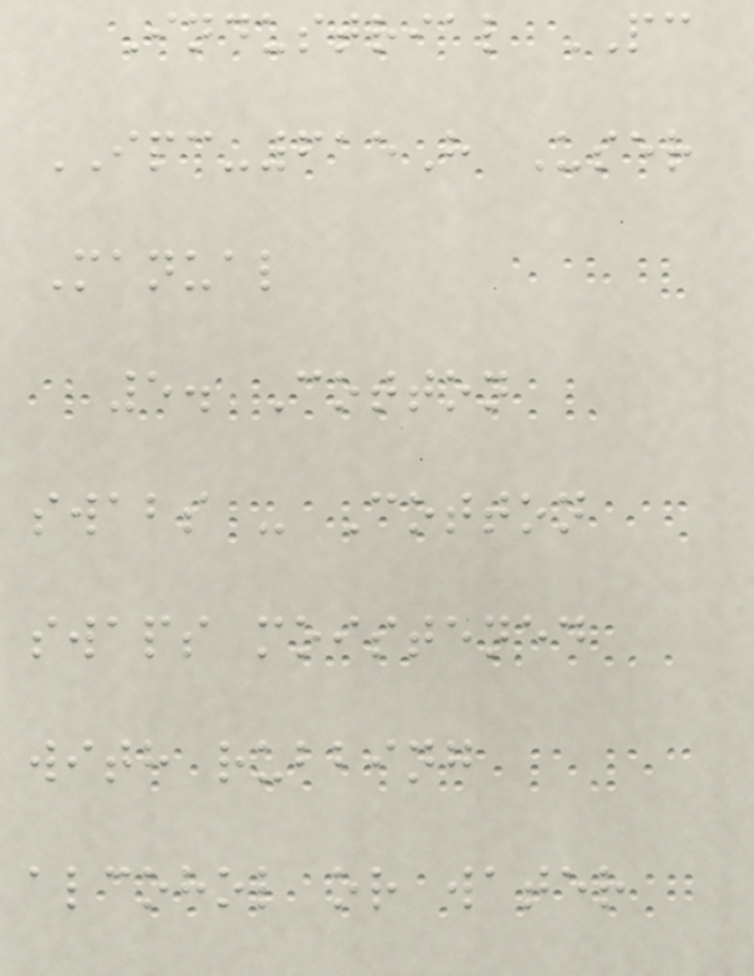Industrial PC
IPC-615H User
Manual
5. Cotton
swabs - Cotton
swaps moistened
with rubbing
alcohol or water
